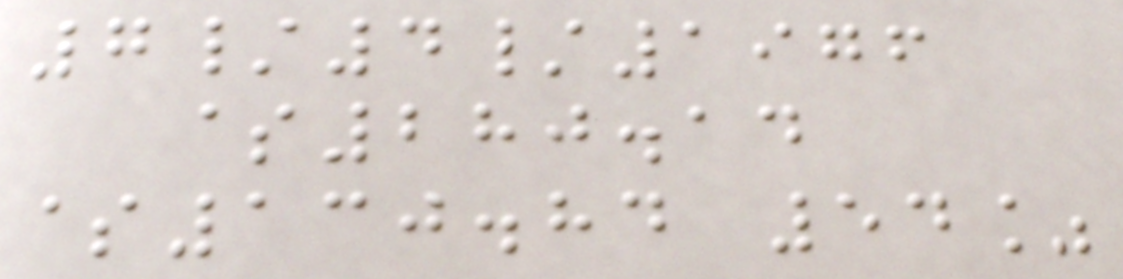7/4/1976
$280.14
$130.84 54%
